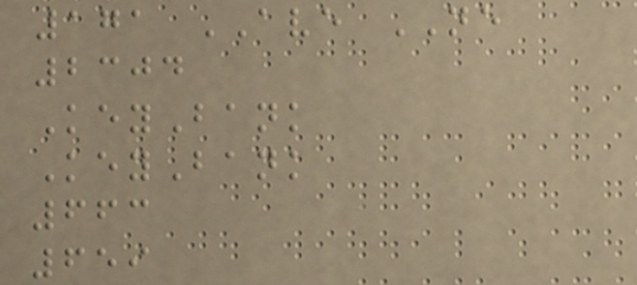171 AVE NE
2304
KeyBank
KeyBank
663
659
